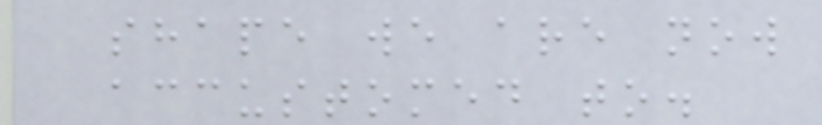shape we are now
accustomed to.
